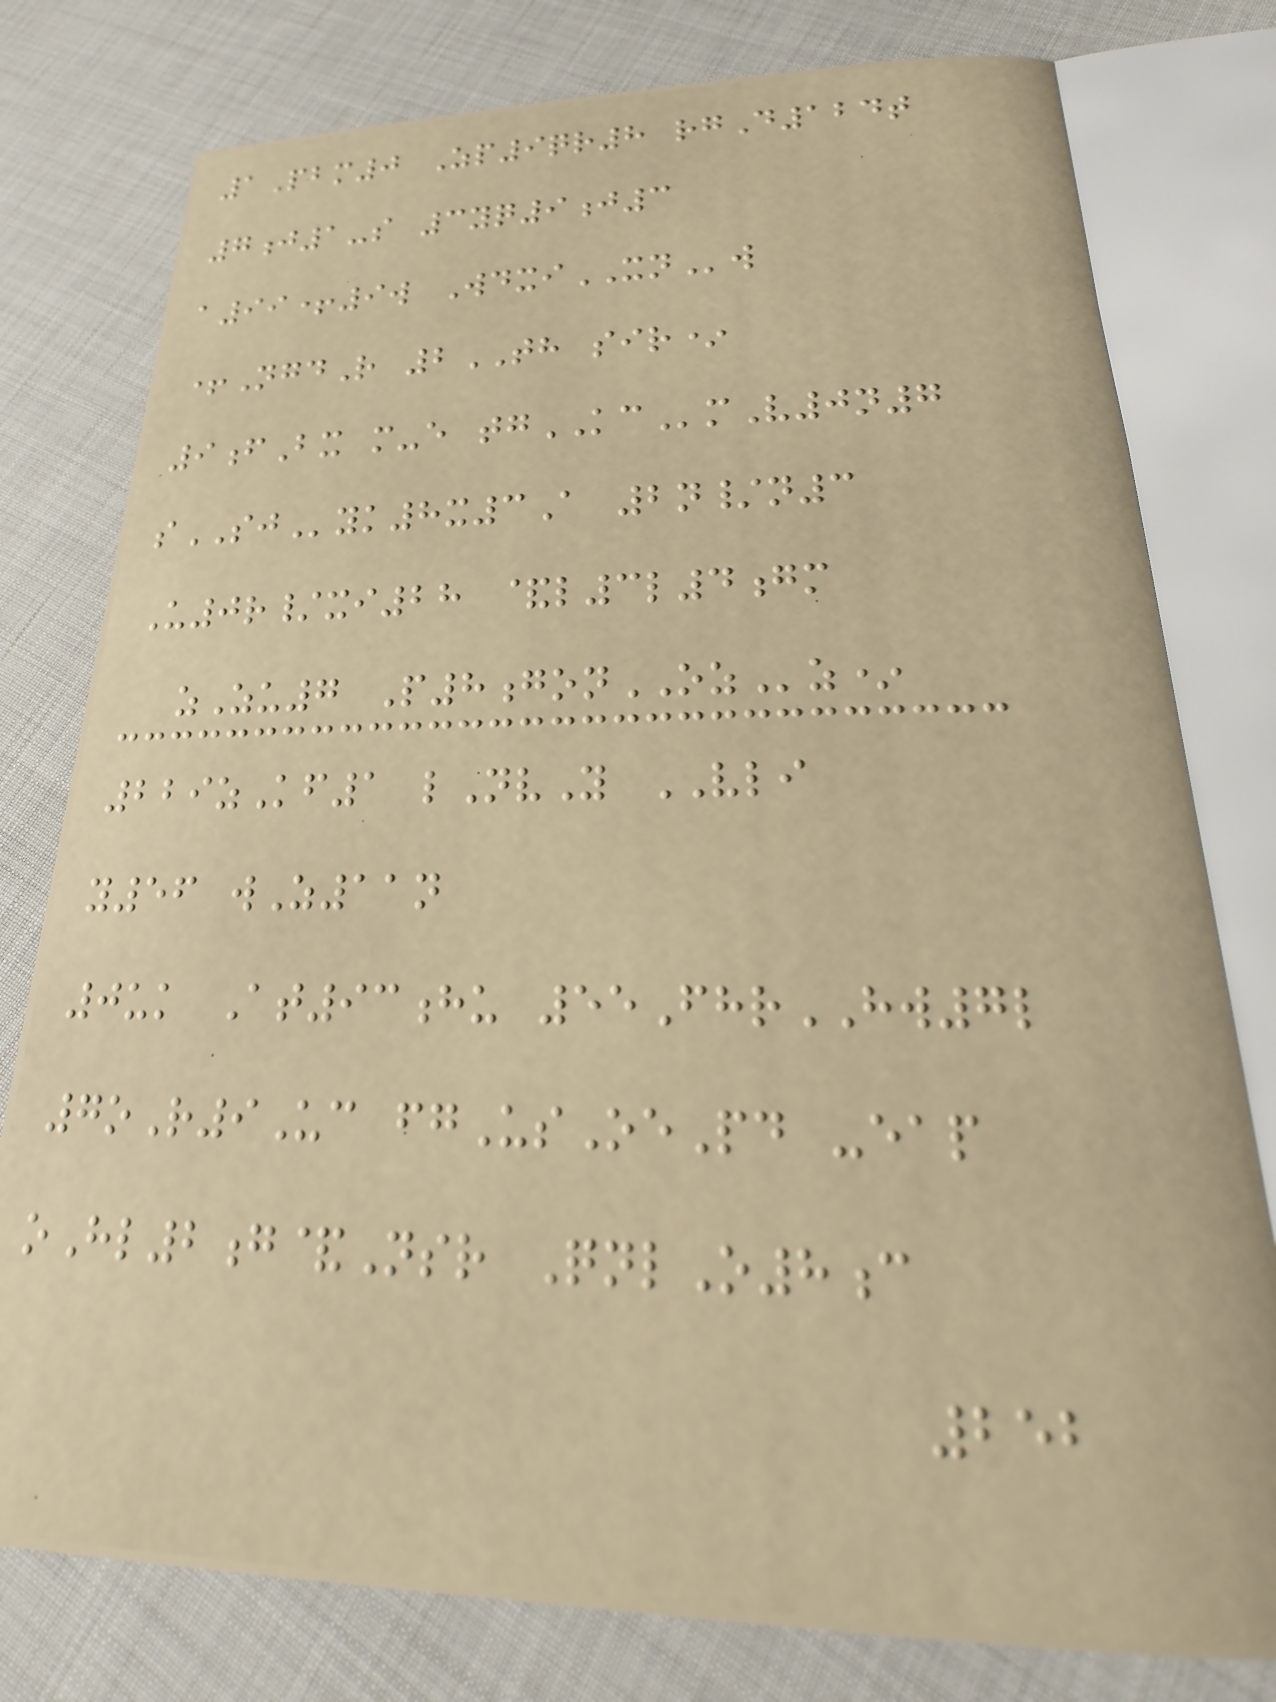1Pbm0 Zp9qr8 rgD124t
7j1-s 3yq9j3
a99+9w WdxiXNw
+NgdR 2TH sir*
9fBx m-e tgKCmV0n7
sSJyk8x3A 2n/n3
U0r/xi28 &l3l4gm
zZu7 P8gonOZz*
229zKf1 lNvY VLI
y56 wZ11n
0uk At93hu 55FhrHW7l
7oR9Uc fgUsOePd -eap
oHl2g&Nsr QnlO8c
252
